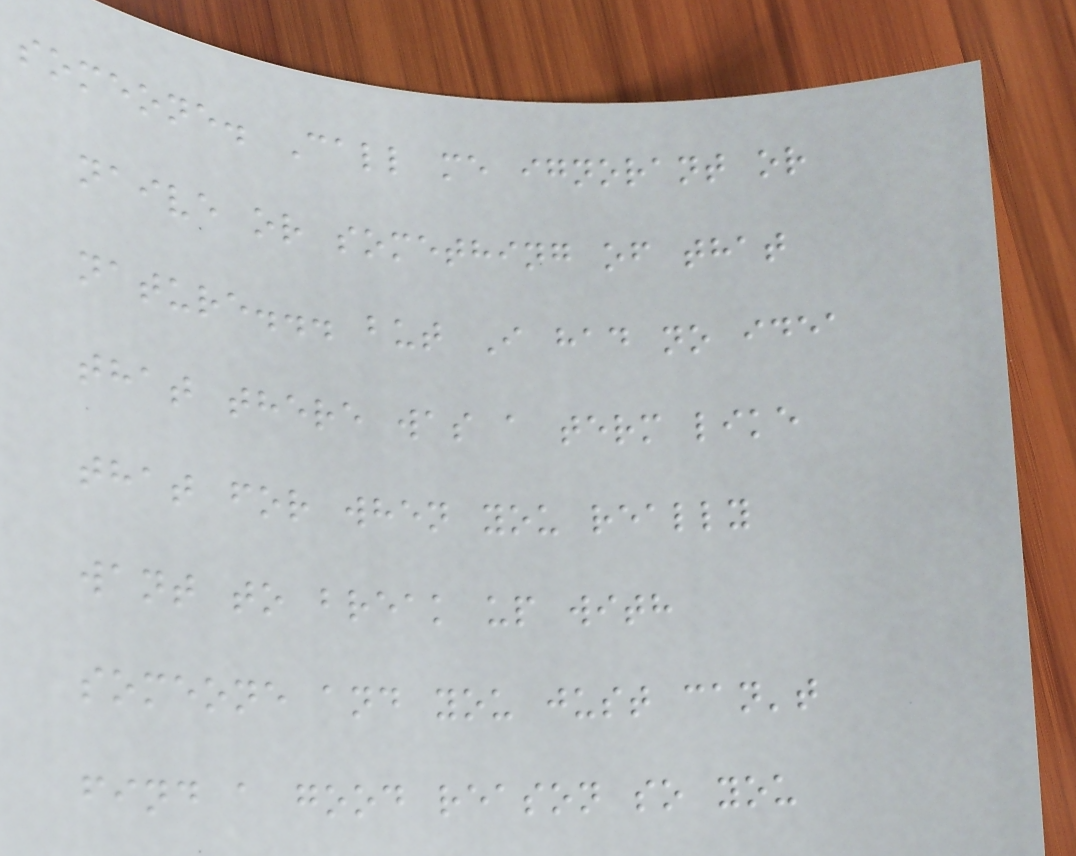someone. Call me ignorant or
naive or something of that
nature... but I had no idea
that there was a term like
that for when you really
want to break up with
someone and you just can't
find a good reason so you
